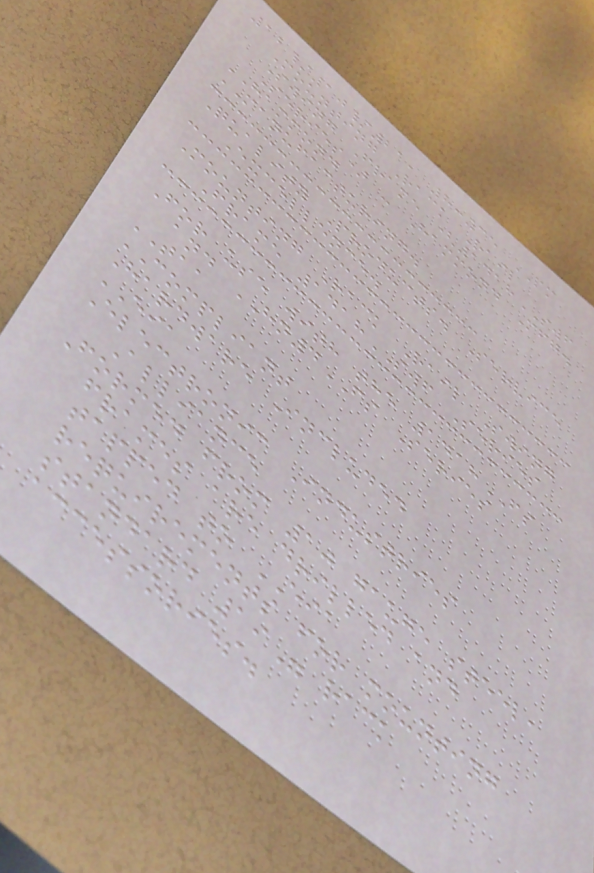12/10/21, 8:35 PM
Mounting Rack Rail
Swing Frame (1418SWF
Series) - Hammond Mfg.
HAMMOND
MANUFACTURING.
Quality Products. Service
Excellence.
Mounting Rack Rail Swing
Frame 1418SWF Series
For use with the 1418FS
and HN4FS Series
TAA
COMPLIANT
Hardware Included
EIA
Electronic Industries
Alliance
Formed from 10 gauge steel,
frames are drilled and
tapped to EIA
requirements for mounting
standard 19" rack
accessories.
